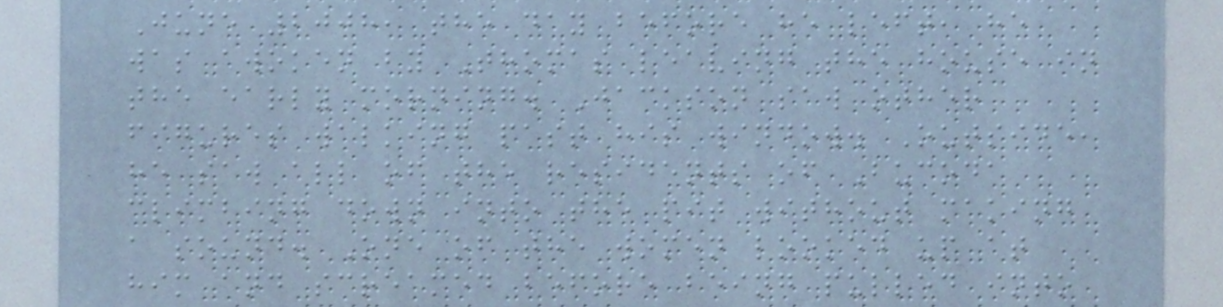June 2008, the day before he left, he
was awoken by Thomas leaving the house in
the early morning. Jackson saw other
figures walking past his window. Outside,
he saw all of the residents of Bucoda
climbing down into the pit without making
a sound. One of the women looked up at
him and screamed before being pulled into
